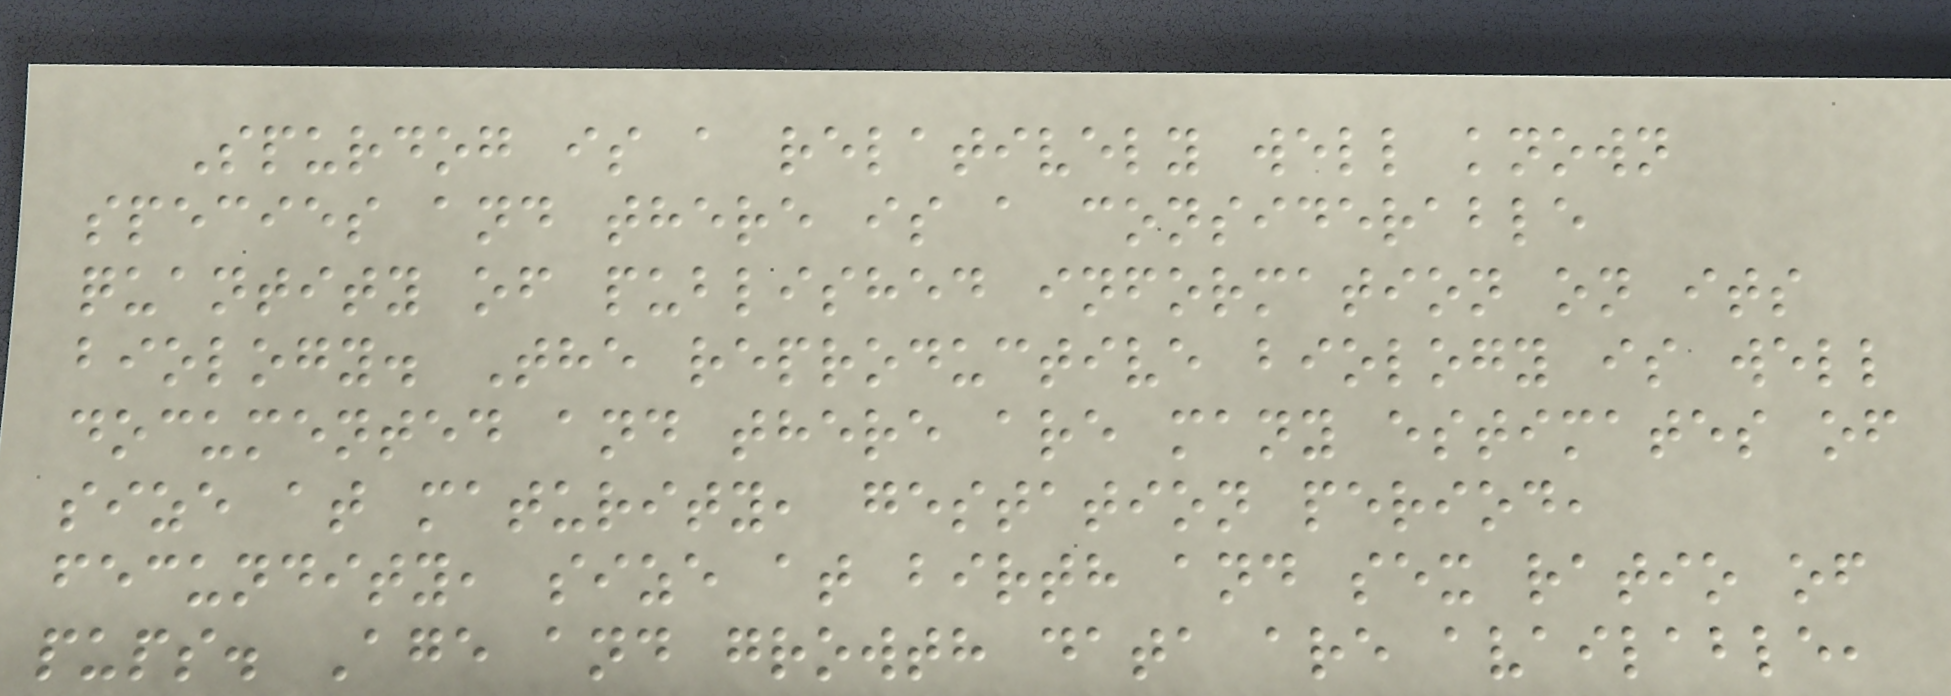Spurdog is a relatively well known
species and there is a considerable
quantity of published information on its
biology. The reproductive biology is well
documented and there are many estimates of
size at maturity, gestation period,
fecundity, size at birth and sex ratio of
pups. Age and growth data are available,
